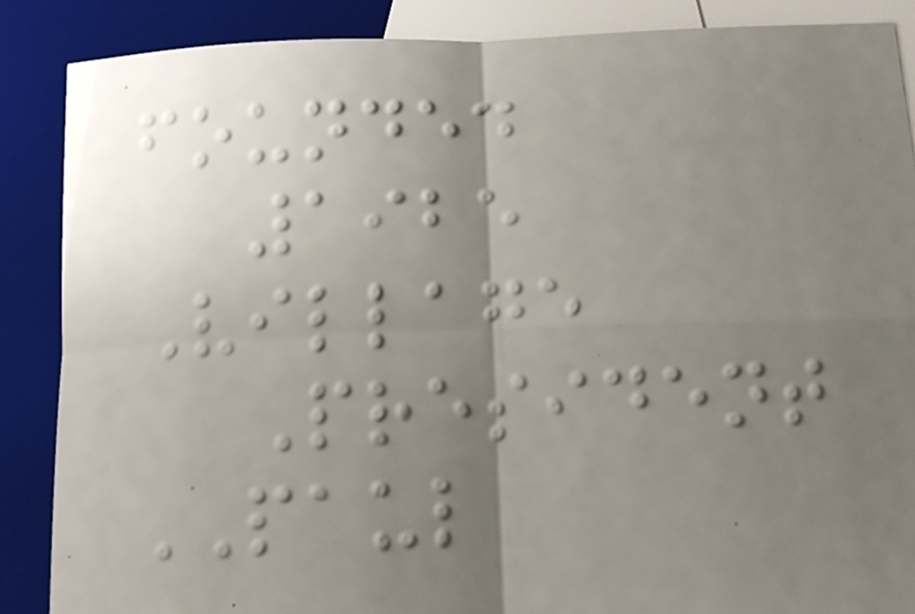founded
1925
Village
President
PAUL
